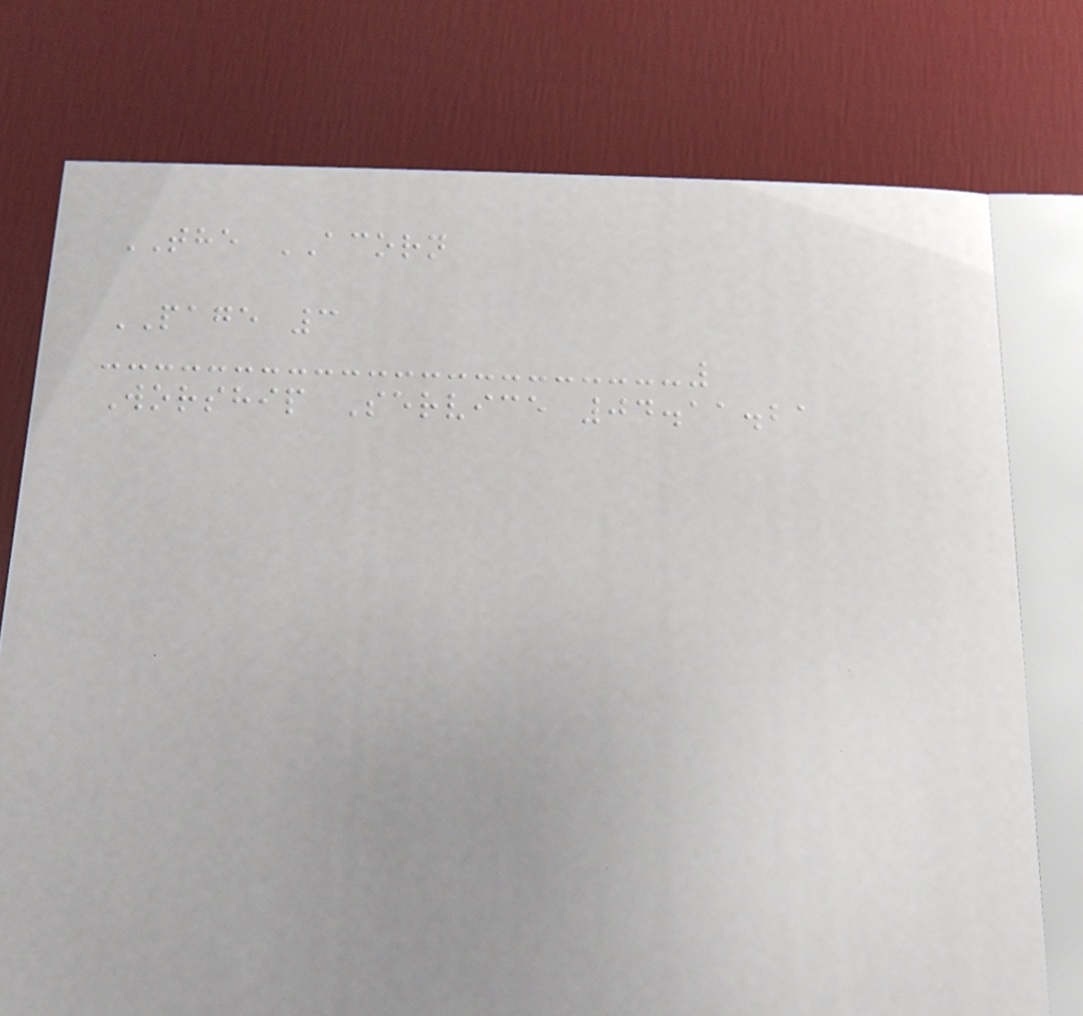THE ACORN
PAGE 3
Worship Service 04.11.21
